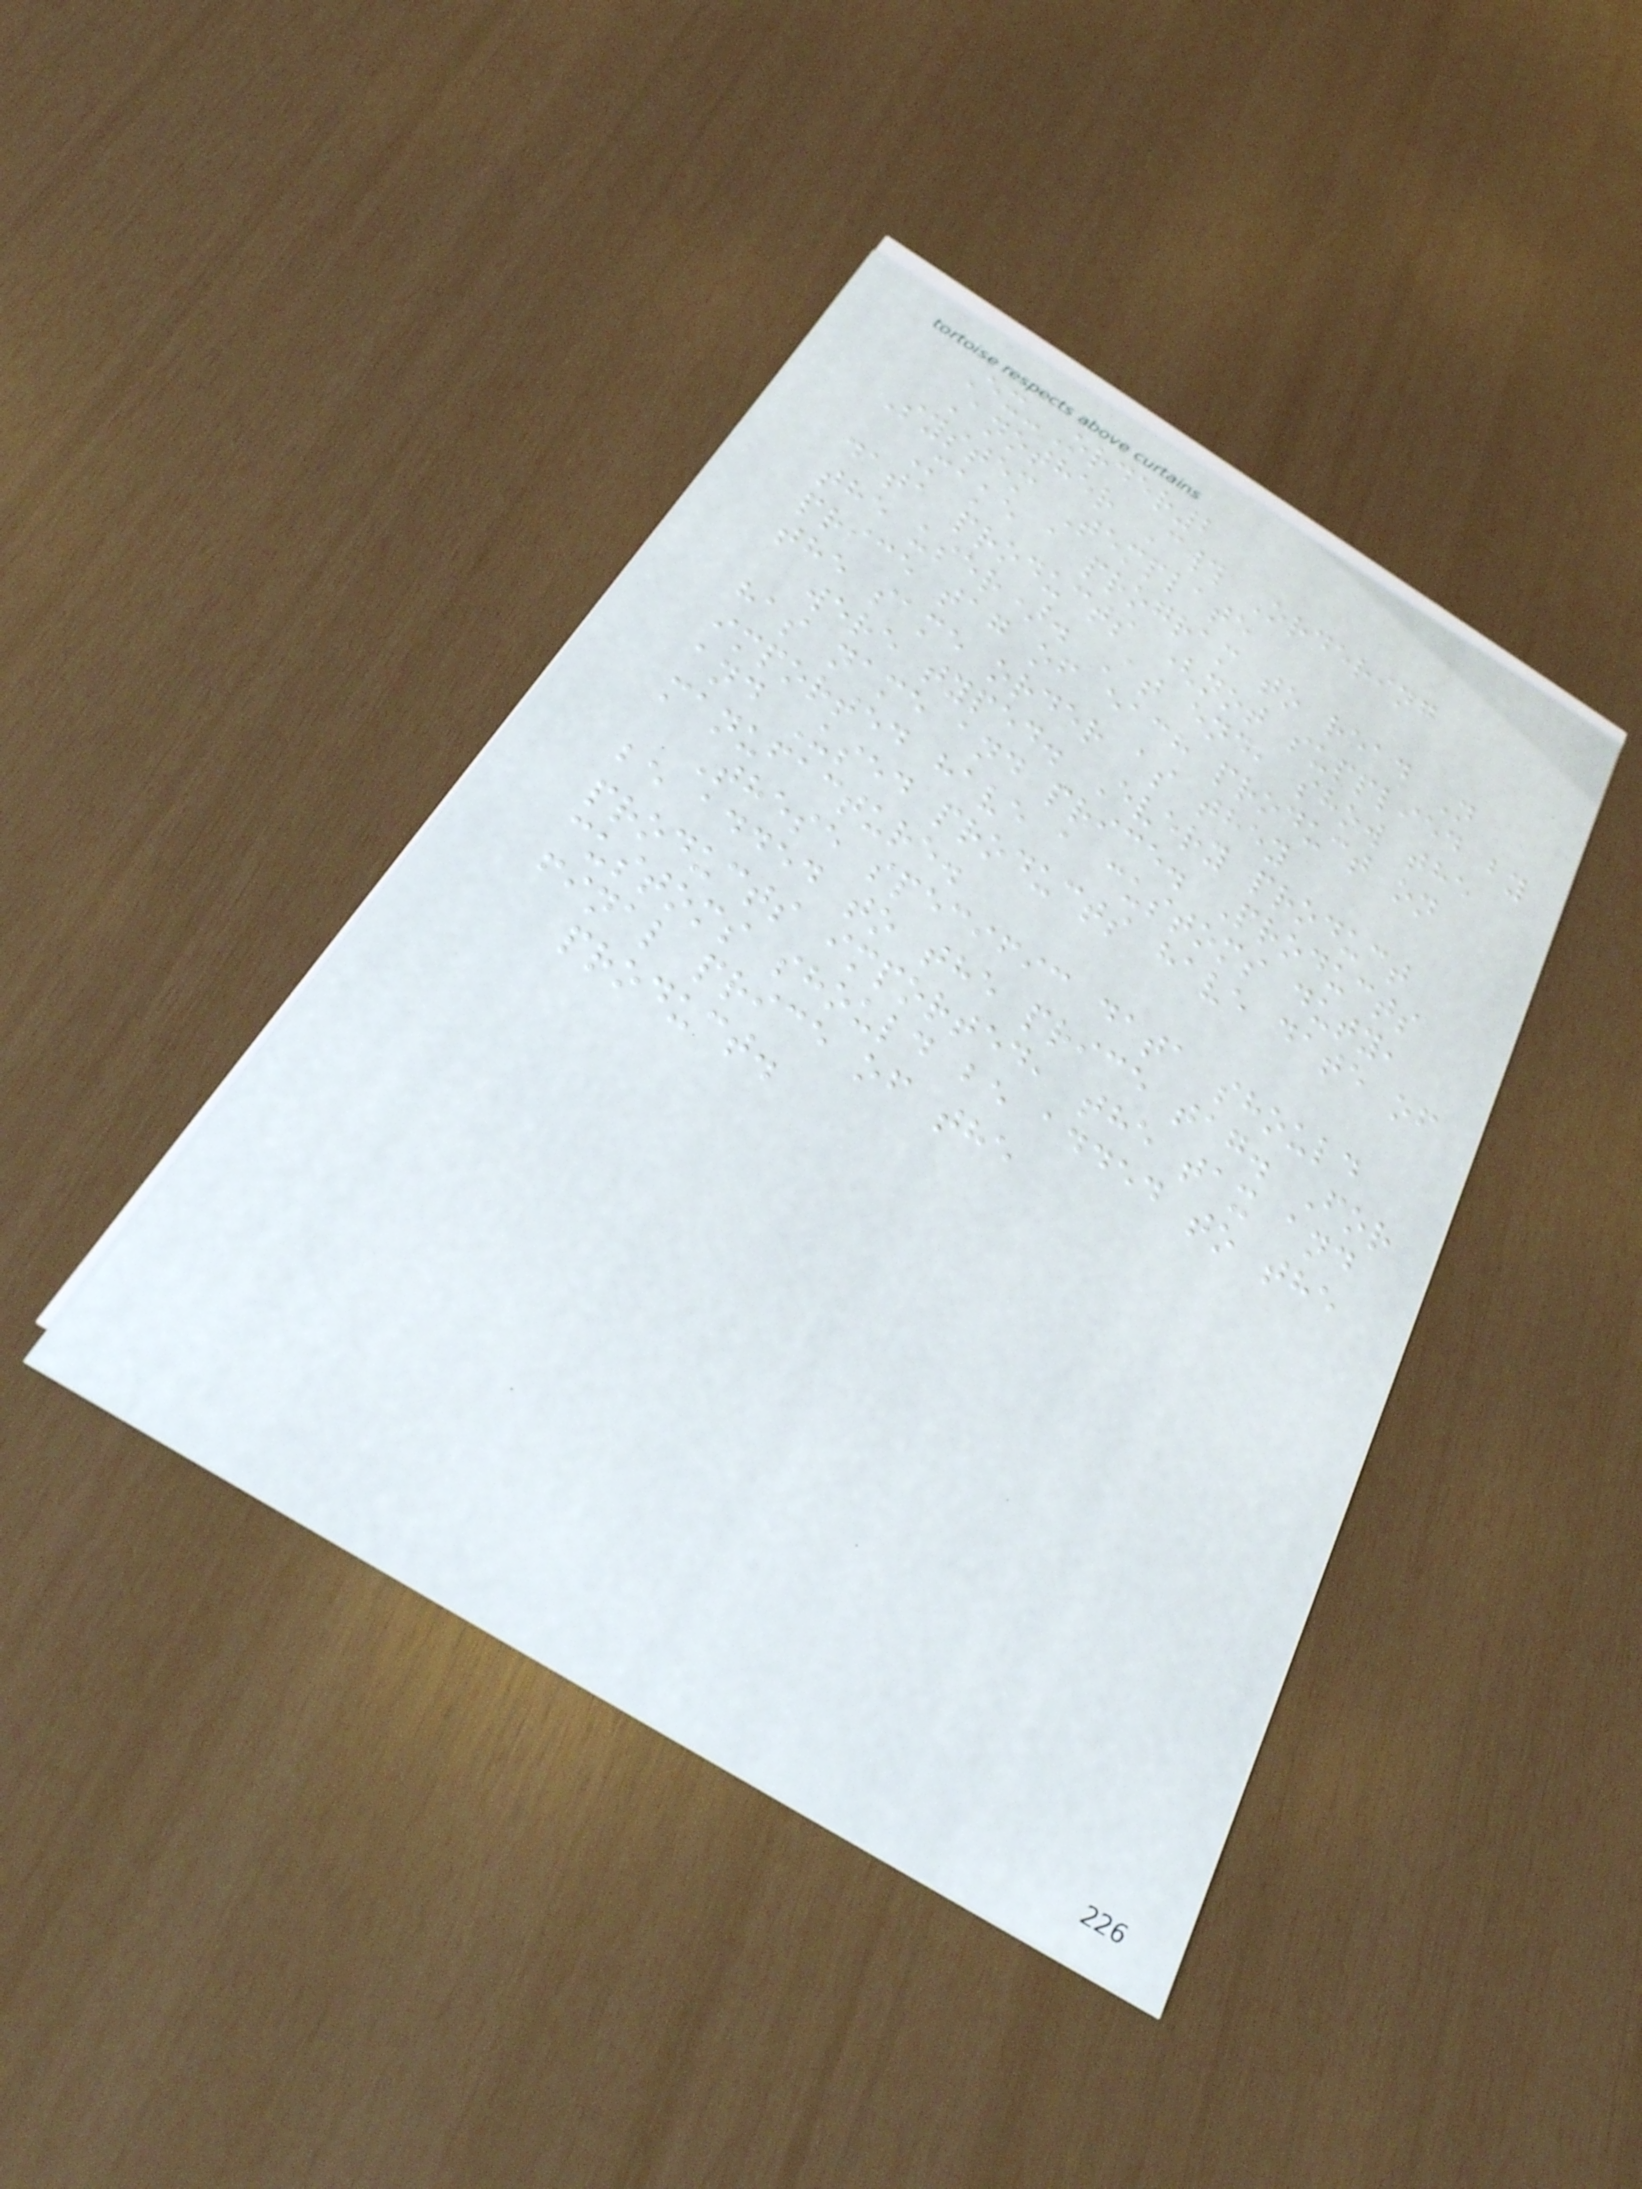Ex-Order2
Another C# Ordering
System Template
Make a program to read N
data products (not supplied by
the user). At end, show the
price tag of each product on
the same order as they
were typed. Every product
has name and price. Products
imported have a customs duty,
and Used products have date of
manufacture.
These specific data should
be added to the price tag. For
products imported, the tax and
customs should be added to the
final price of the
product.
